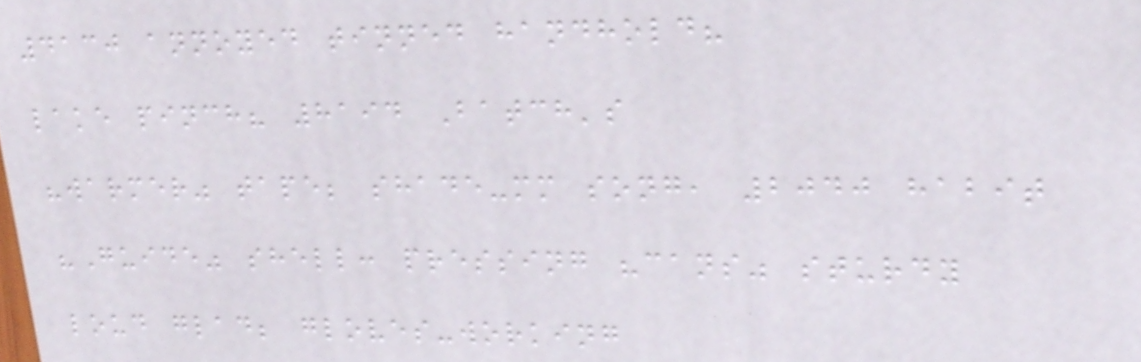4130 annoyed tinned handhold?
lake pinch? 8194 Batch's
"warmer" tape; shade-mm song, 2040 habit
"Guide" shell: pressing "cans" sturdy
loud glad; gloves-working
